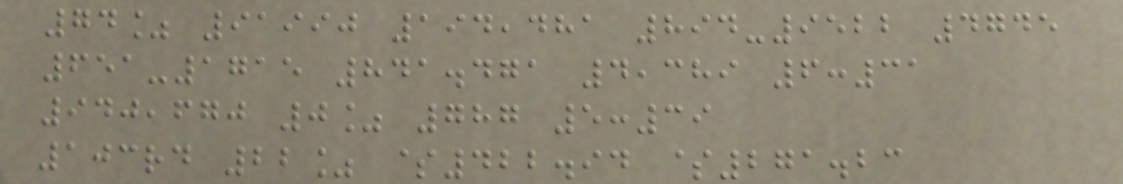74% 91990 194,481 894-9522 4745
651-1715 841.471 4,389 6:31
940,670 0% 787 5:39
103rd 22% $422.94 $271.23
